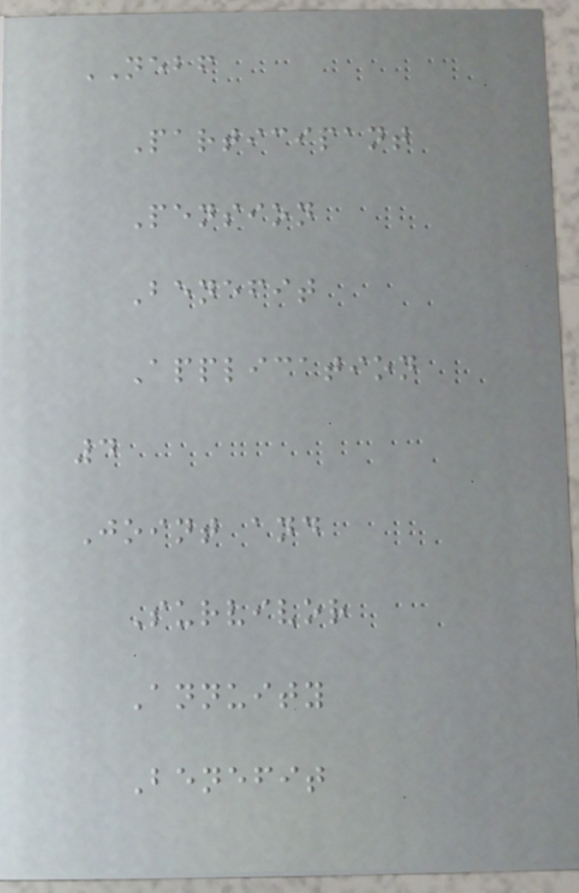NEBF
Participant
Pension
Benefit
Application
4
Joint and
Survivor
Annuity
Benefit
